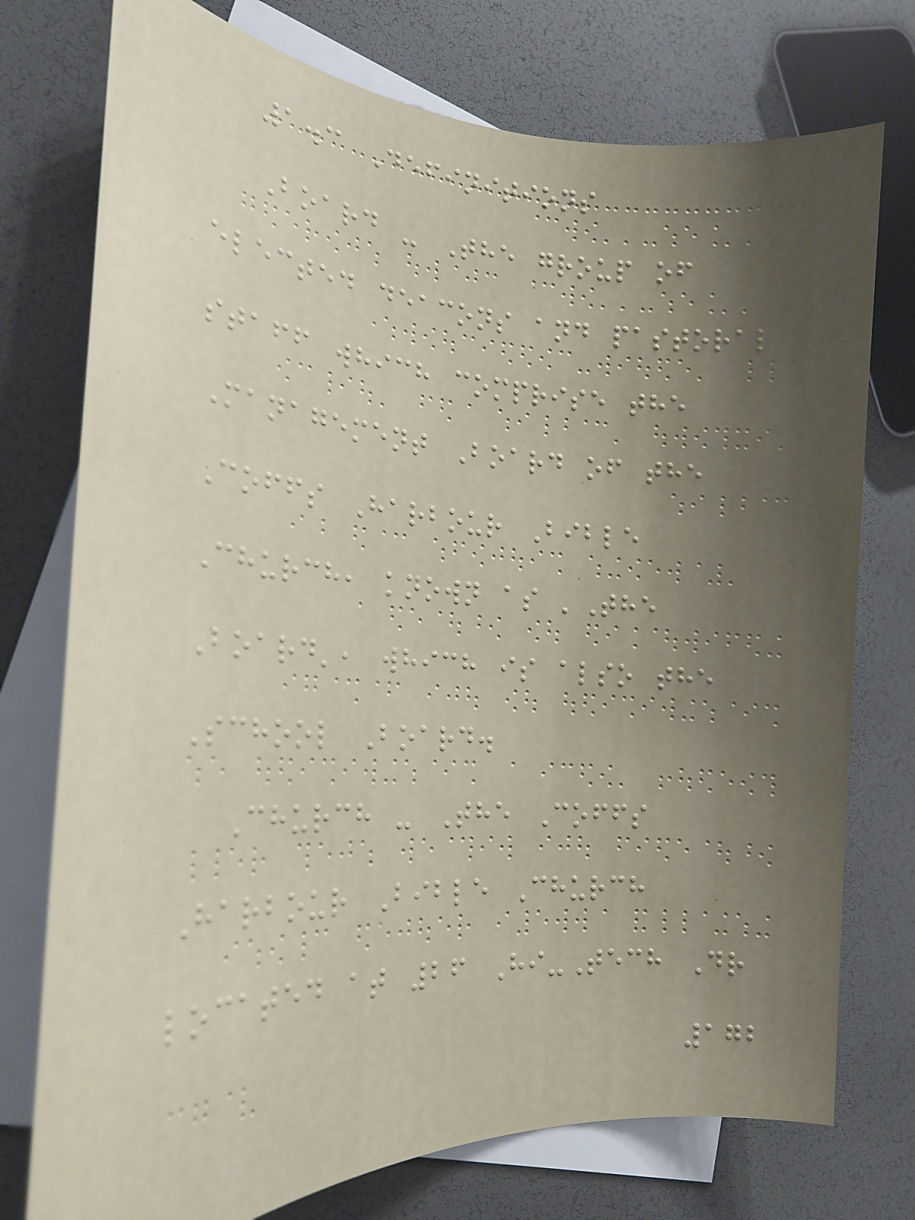1.3 Definitions
Board - The group of
elected deacons and pastoral
staff which comprise the
Management Board of the
Coffs Harbour Bible
Church, known as 'The
Board', which is also the
School Board.
Church - The Coffs
Harbour Bible Church
located at 26 Hi-Tech Dr
172
